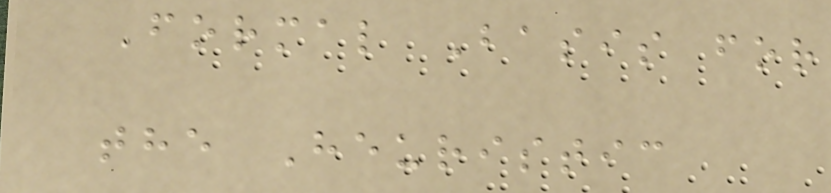Formal Basis for
the Heuristic
